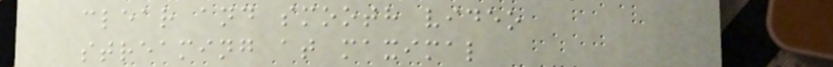clear and smooth video
streaming at maximal
